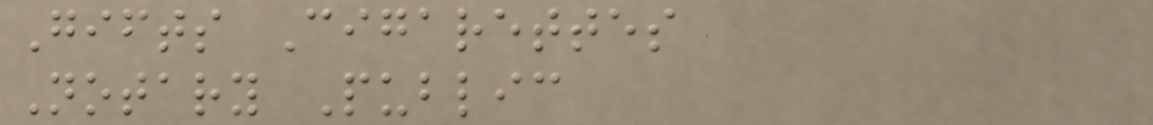Gifts Cigarettes
Notary Public
